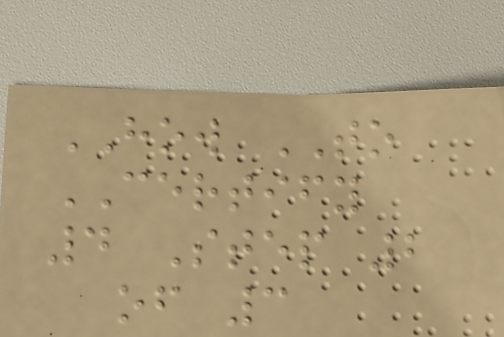HOW TO
CERTIFY
4 Step 2
of 3
